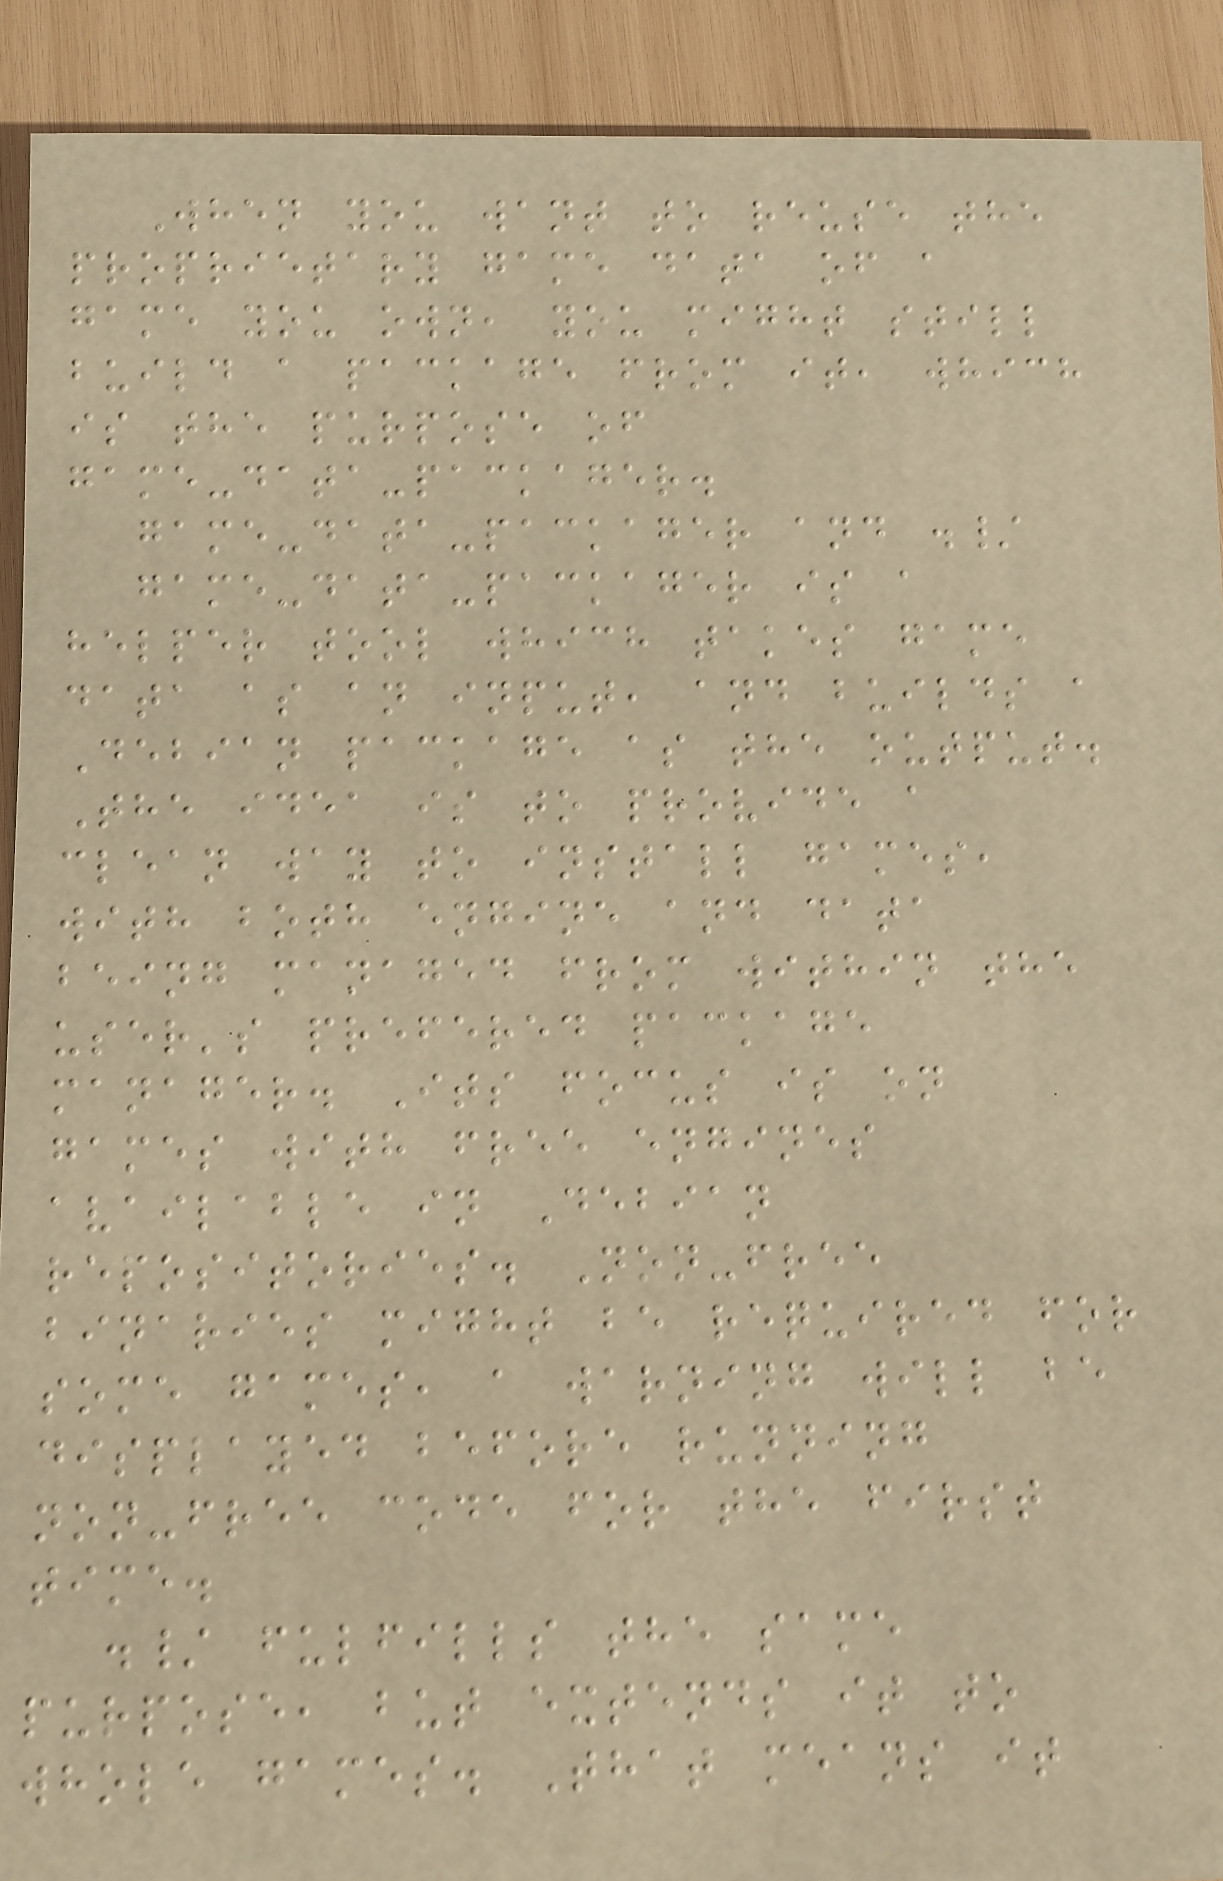When you want to reuse the
proprietary game data of a
game you own, you might still
build a package from it, which
is the purpose of
game-data-packager.
game-data-packager and ./
game-data-packager is a
helper tool which takes game
data as an input, and builds a
Debian package as the output.
The idea is to provide a
clean way to install games,
with both engine and data
being managed from within the
user's prefered package
manager. Its focus is on
games with free engines
available in Debian
repositories. Non-free
binaries might be required for
some games, a warning will be
displayed before running
non-free code for the first
time.
./ fulfills the same
purpose, but extends it to
whole games. That means it
